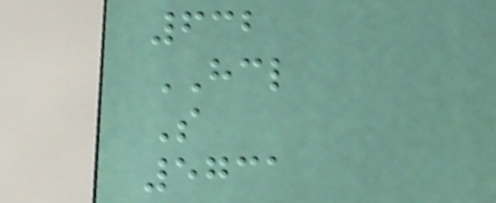632
HCL
S
5731
